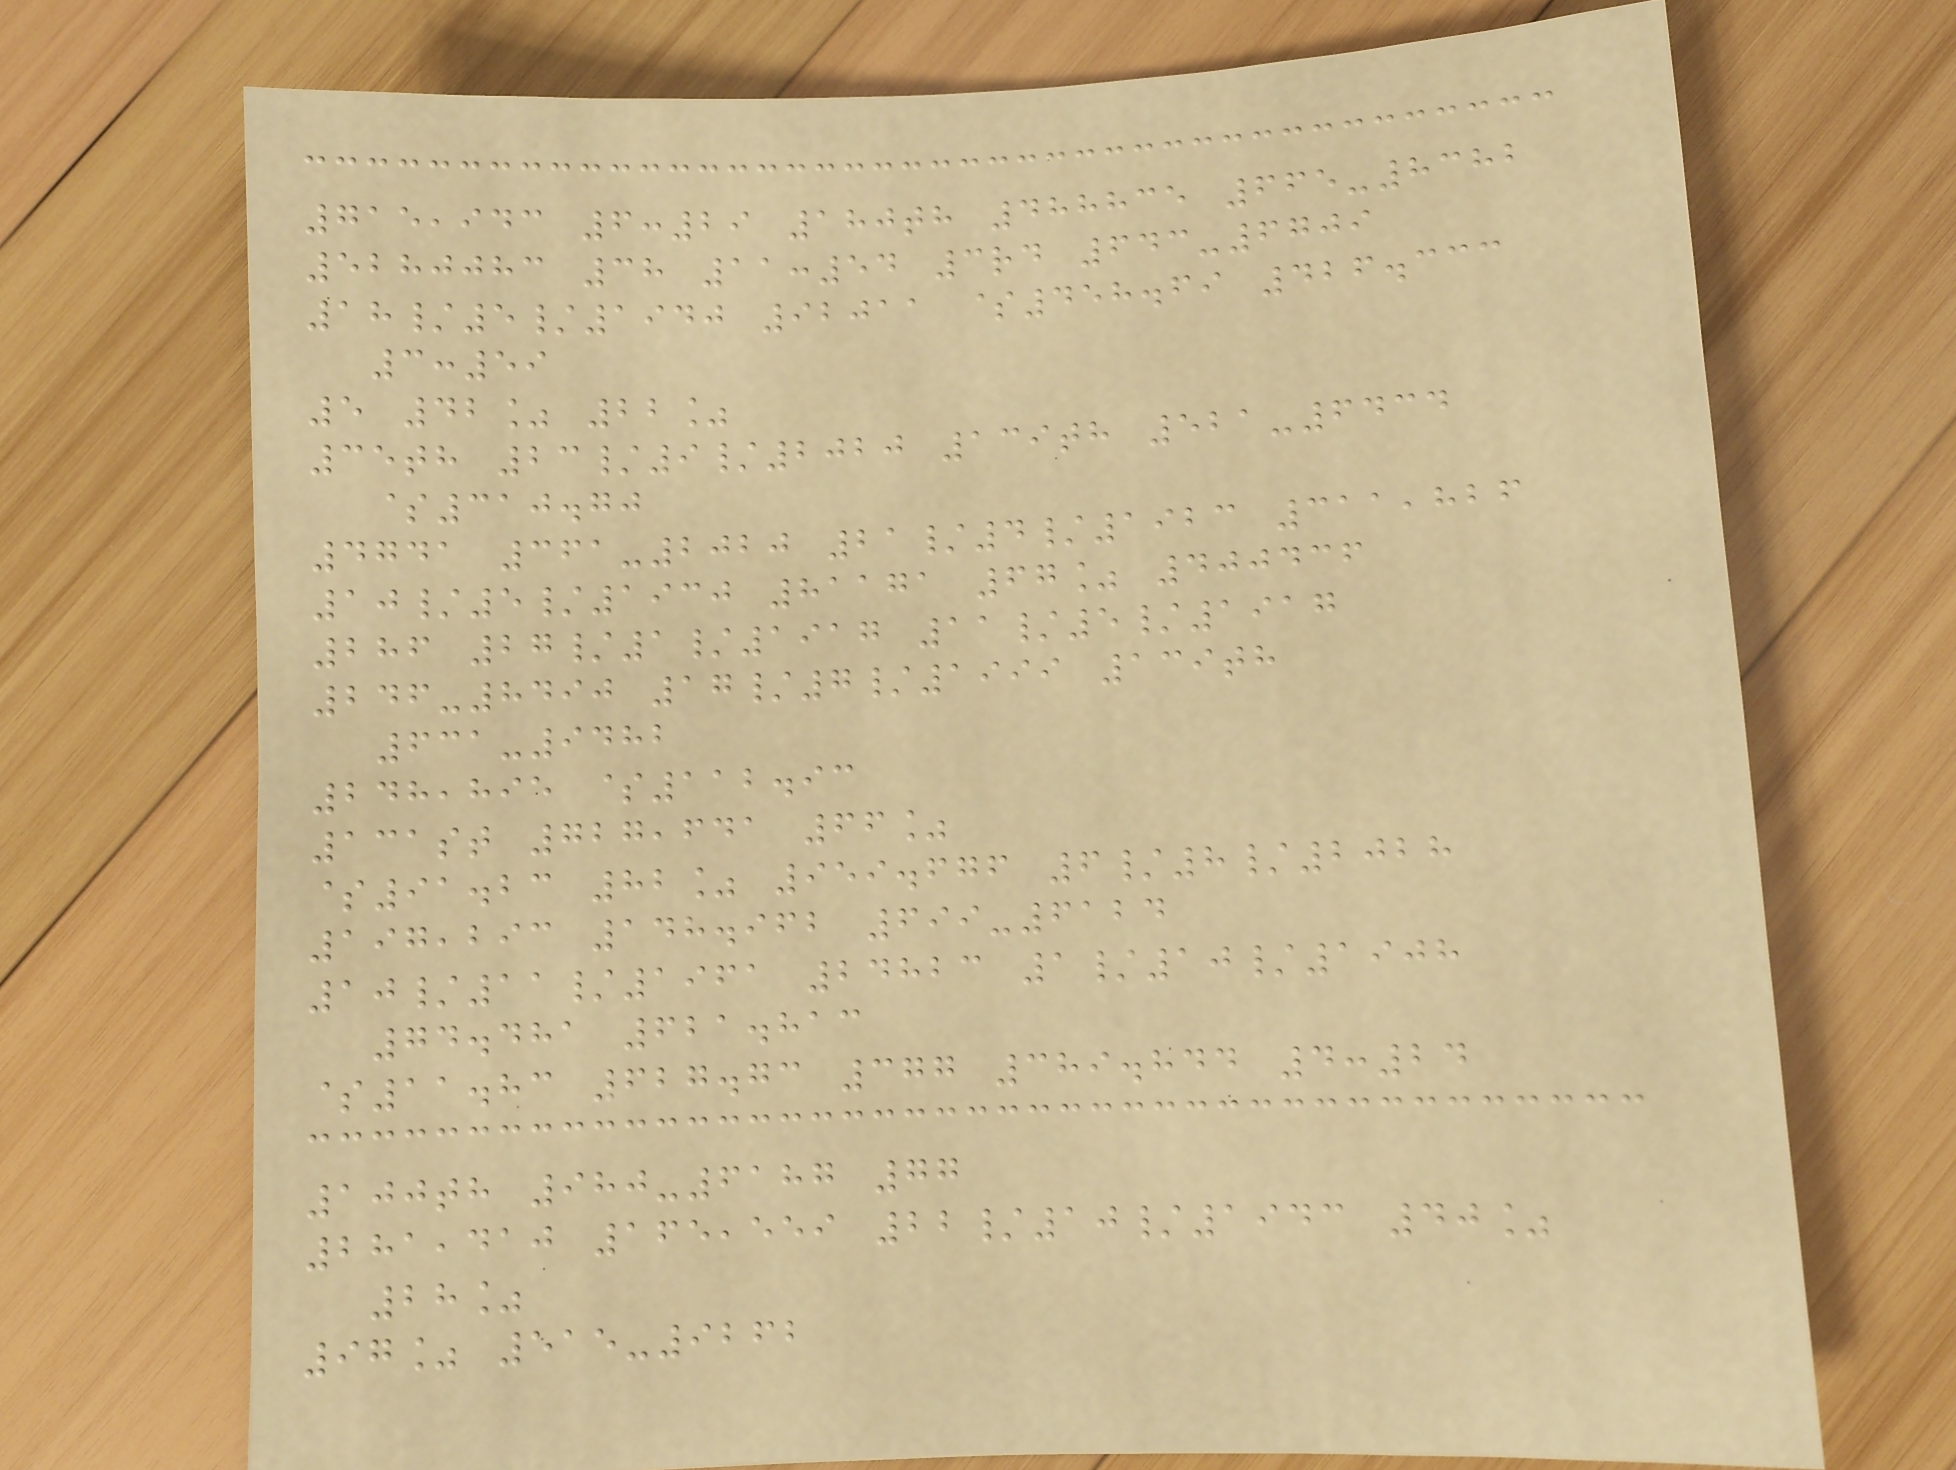715,943 6:29 180th 488835 665-8382
5280083 38 11:54 3rd 643-6709
18/5/1940 92011 $458.69 426.333
3:59
5 42% 22%
35th 23/9/2020 139th 521-6434
$310.70
4741 361-2020 21/4/1923 311,826
10/5/1930 81171 67% 400436
286 27/1/1917 11/5/1917
246-8490 17/7/1999 139th
631-9482
248,895 $112.93
131st 727,641 66%
$91.23 82% 959.676 6/8/2028
197,293 148.962 699-6124
10/11/1961 24823 1/10/1908
74.481 621.813
$11.83 627.73 377 389.844 4:24
100th 980-6187 77
281,410 165,559 22/10/1943 40%
28%
97% 515-9262
